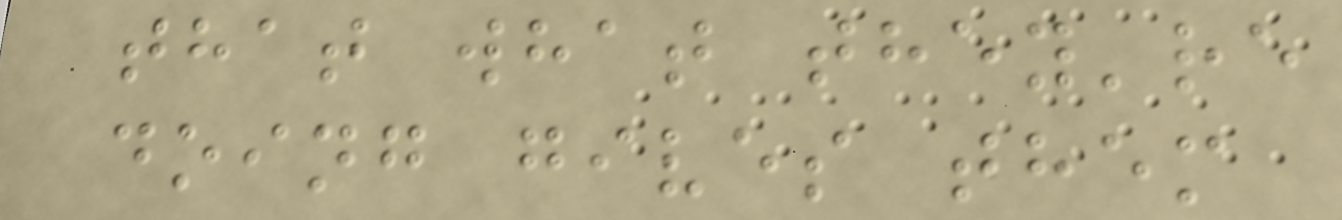that what they're
doing gives them
